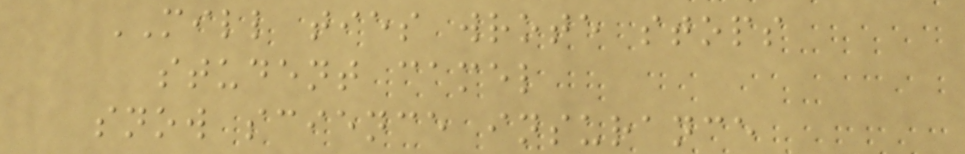MILL ties wrote stops
student camel
snow science insurance
